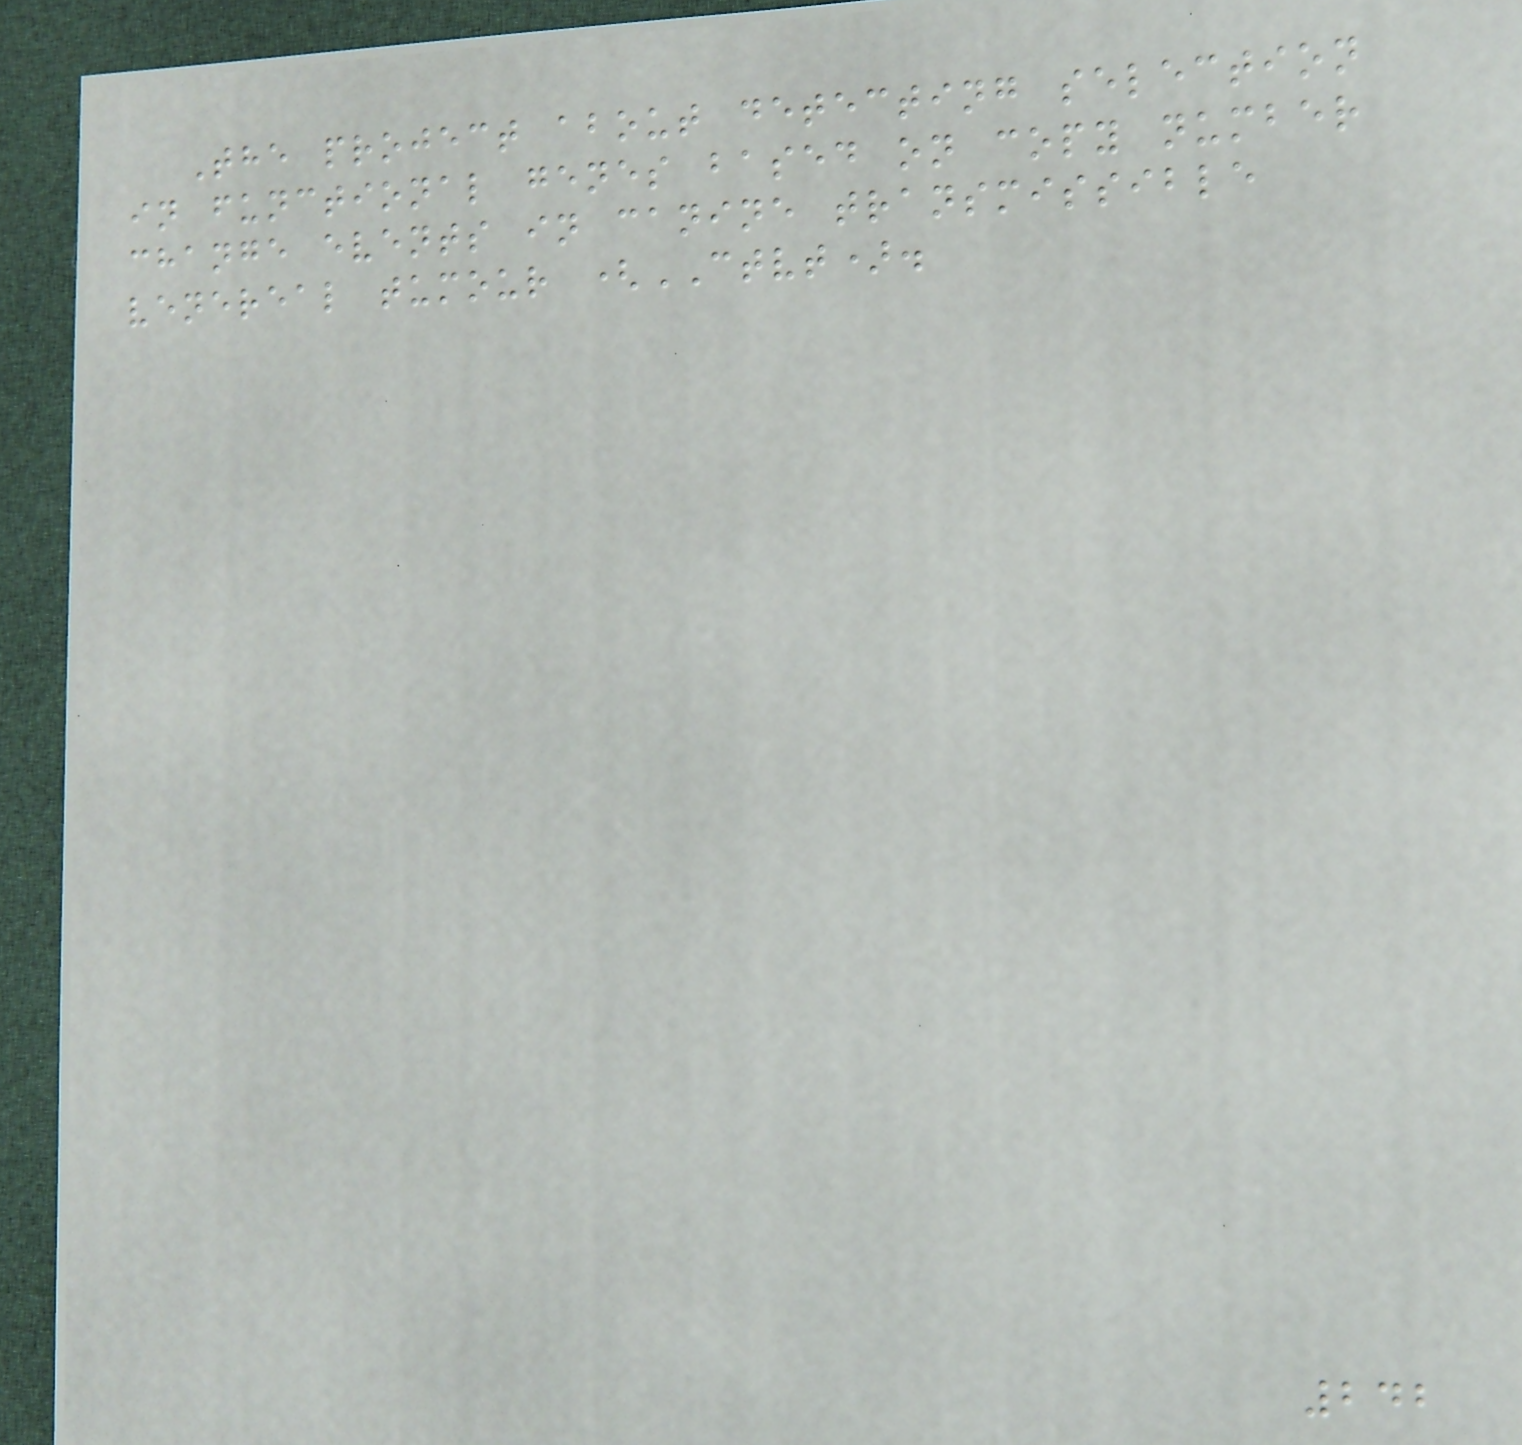The project about detecting selection
in functional genes based on copy number
change events in canine transmissible
venereal tumour (CTVT).
242
